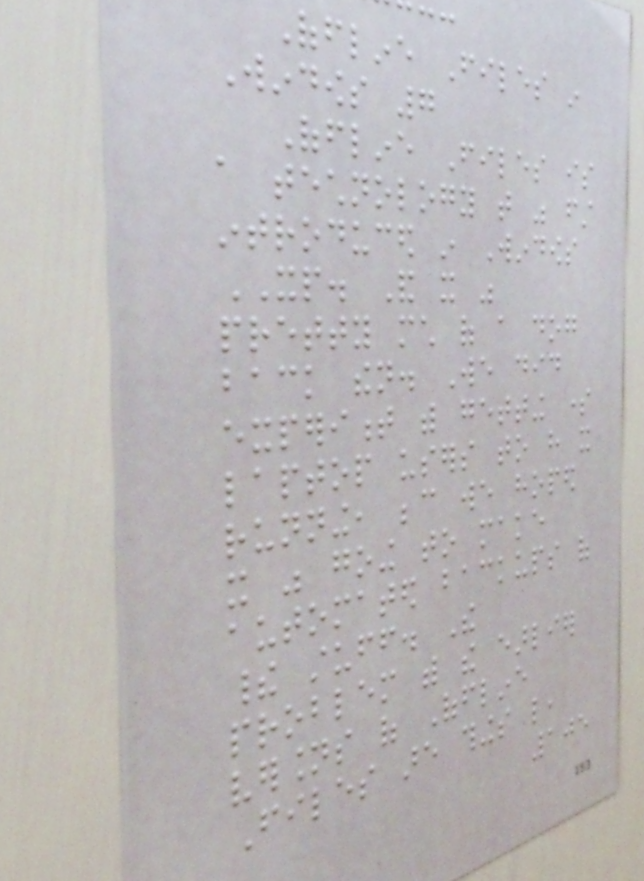Offline Files in
Windows 7
Offline Files is
a technology that was first
introduced in Windows
XP. And it was
pretty much of a dog
back then. We did
experiment with getting some
laptop users to have it
running, because we hoped
it was going to make
automated backups of
their stuff. The
problem with the earlier
versions of Offline
Files are things like,
105
